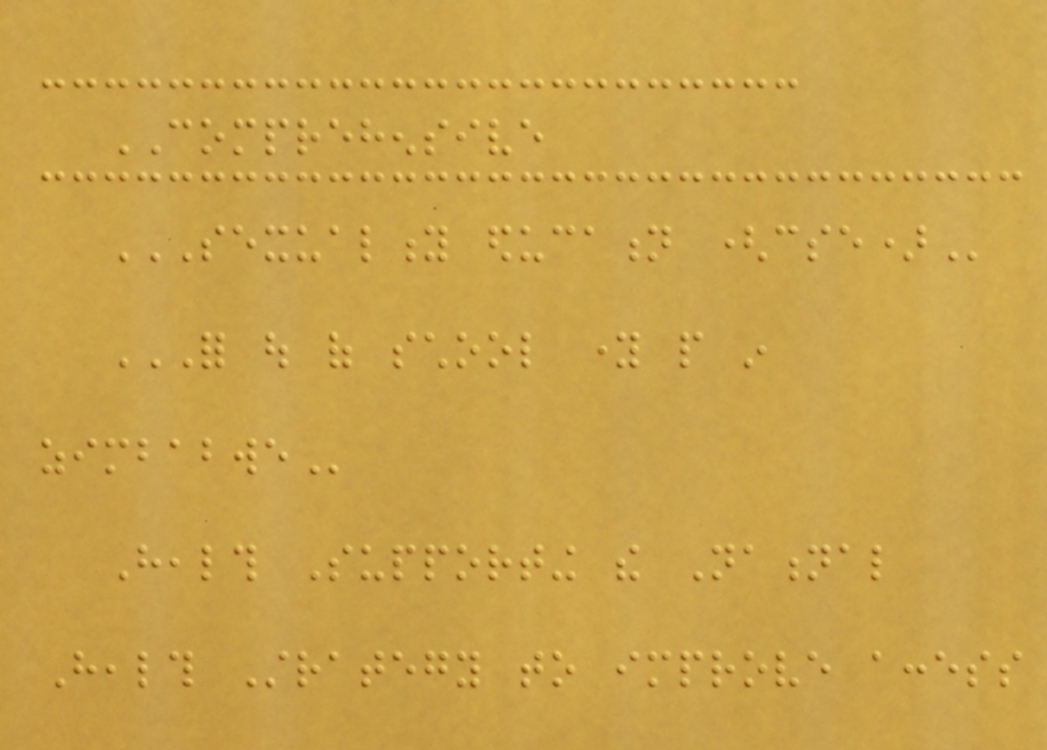COMPREHENSIVE
SEXUALITY EDUCATION (CSE)
FOR OUT OF SCHOOL YOUNG PEOPLE IN
ZIMBABWE
Health Supporting the National
Health Strategy to improve access
